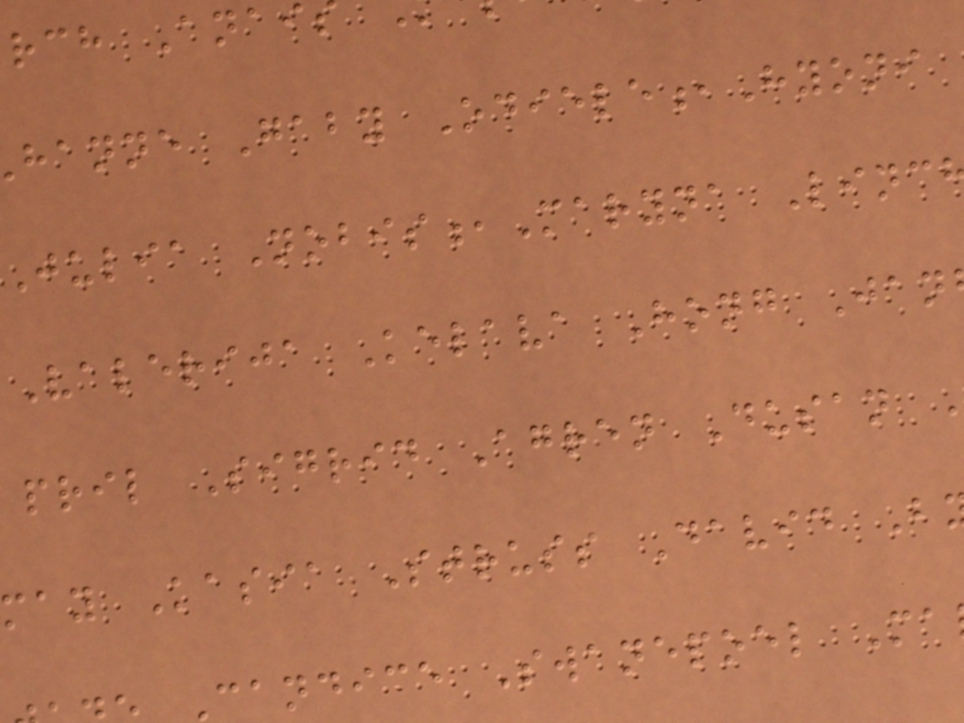rch Anai
hanne Gaby Odiele,Hyoni
julia Nobis,Maryna Linc
Valerija Kelava Hong Jan
pril Sigrid Agren Dusan
may Kasia Struss David B
candice Swanepoel Ma
